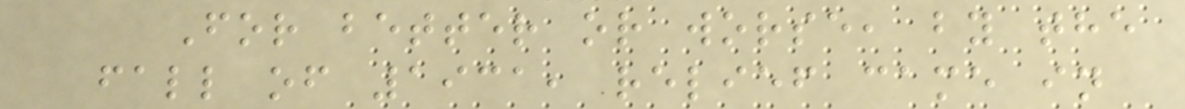For better or worse, by the
fall of 1931, relief came in
